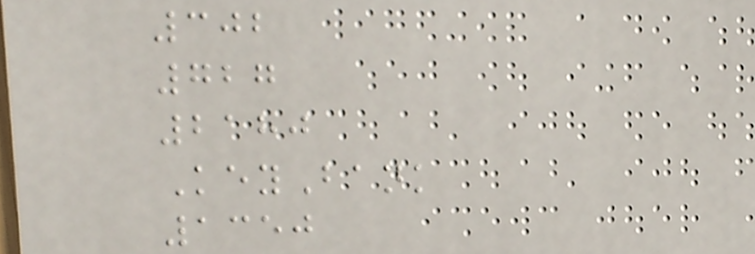302
727
2180
KeyBank
1350
